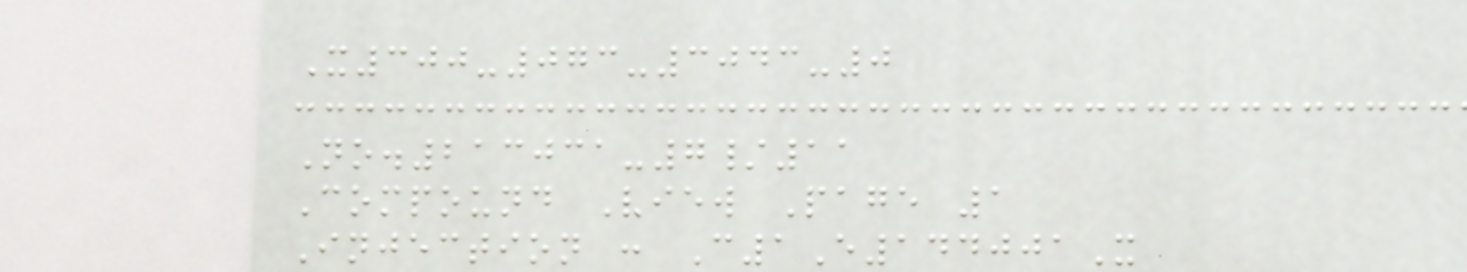X300-073-3043-0
No.213031-7/11
Compound View Page 1
Injection : C1E144001X
